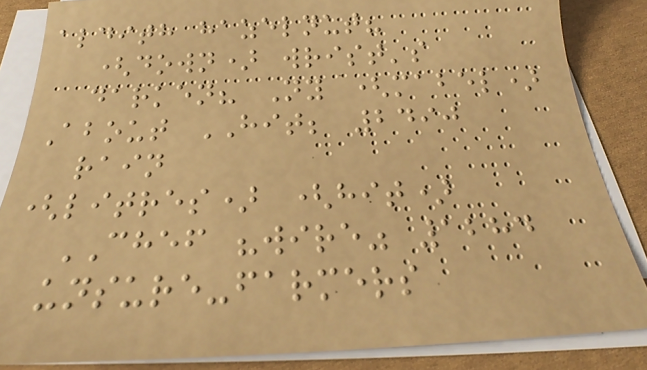aldith hazelnut?
(down) wrist's
darken? Ny (mabel)
About HIT; 2490
rain
(litres) (hit)
CHEF "wire" 1284
unsure-farmers
